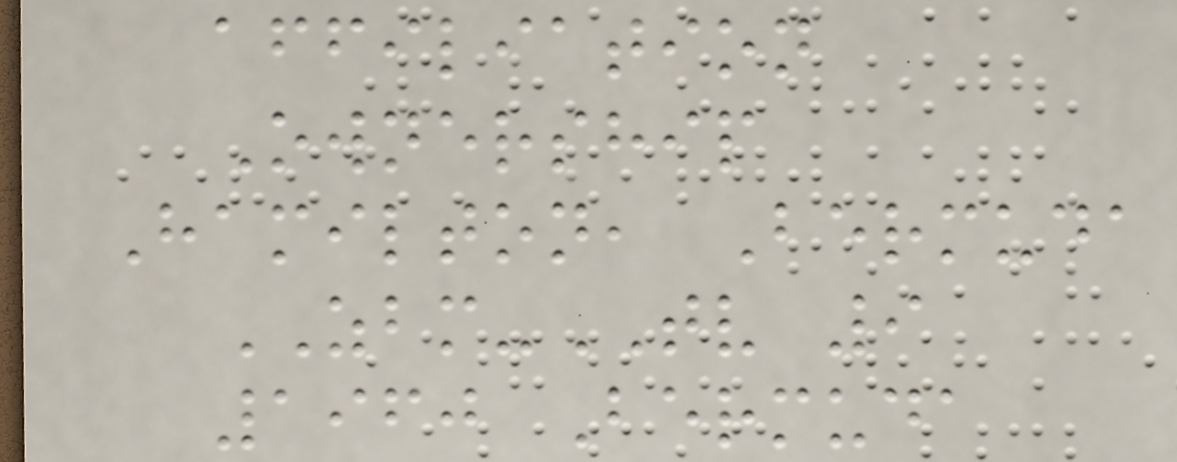affiliation
Ownership
Hamilton, Bermuda
ZBM-TV 9
1960 Bermuda
